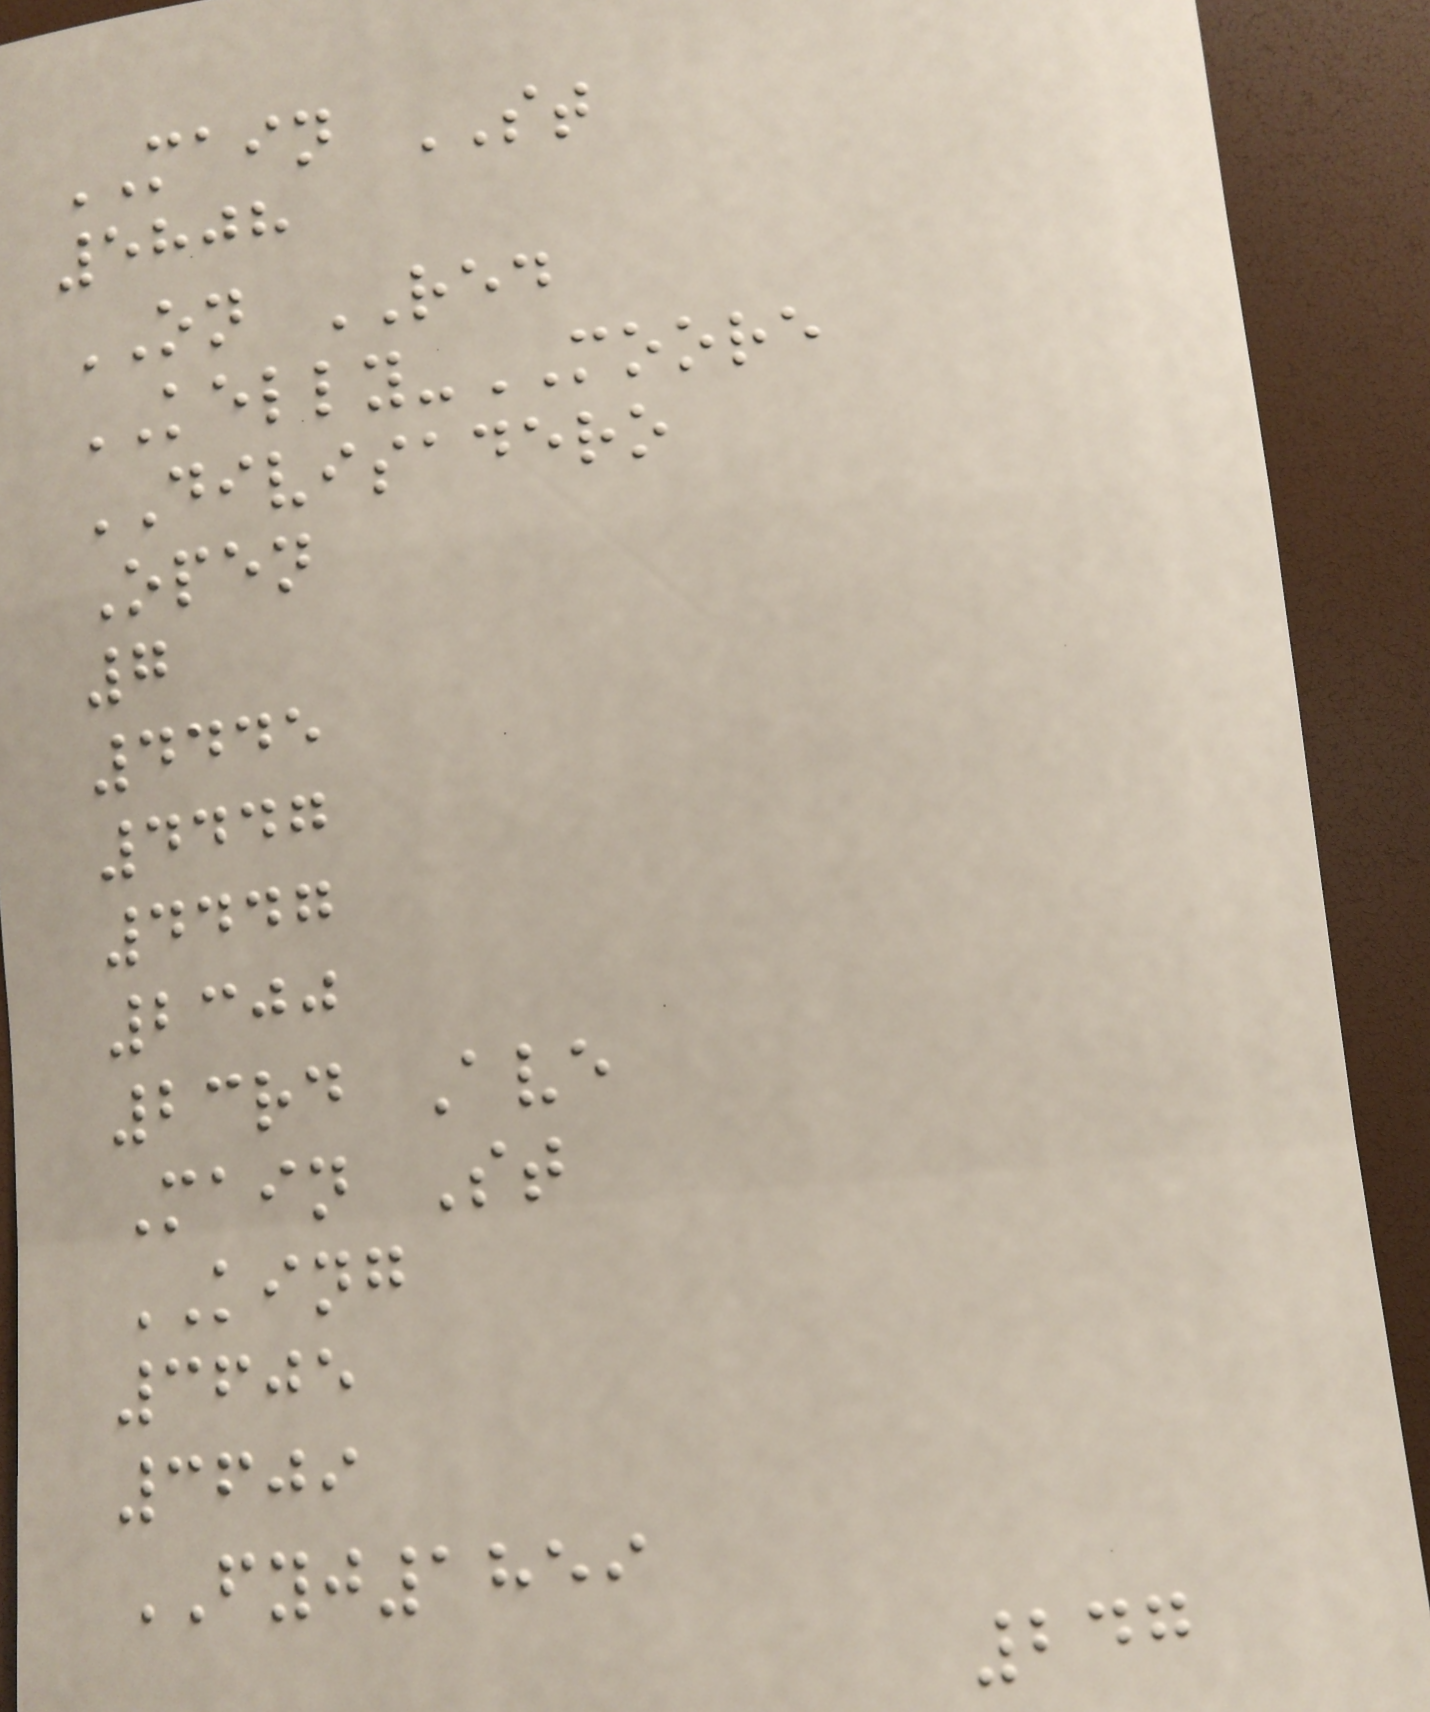MAIN ST
5808
ON RED
KELLY-MOORE
DIVISADERO
Open
7
4445
4447
4447
2300
23rd Ave
Main St
KING
3605
3609
FYJ1859
247
